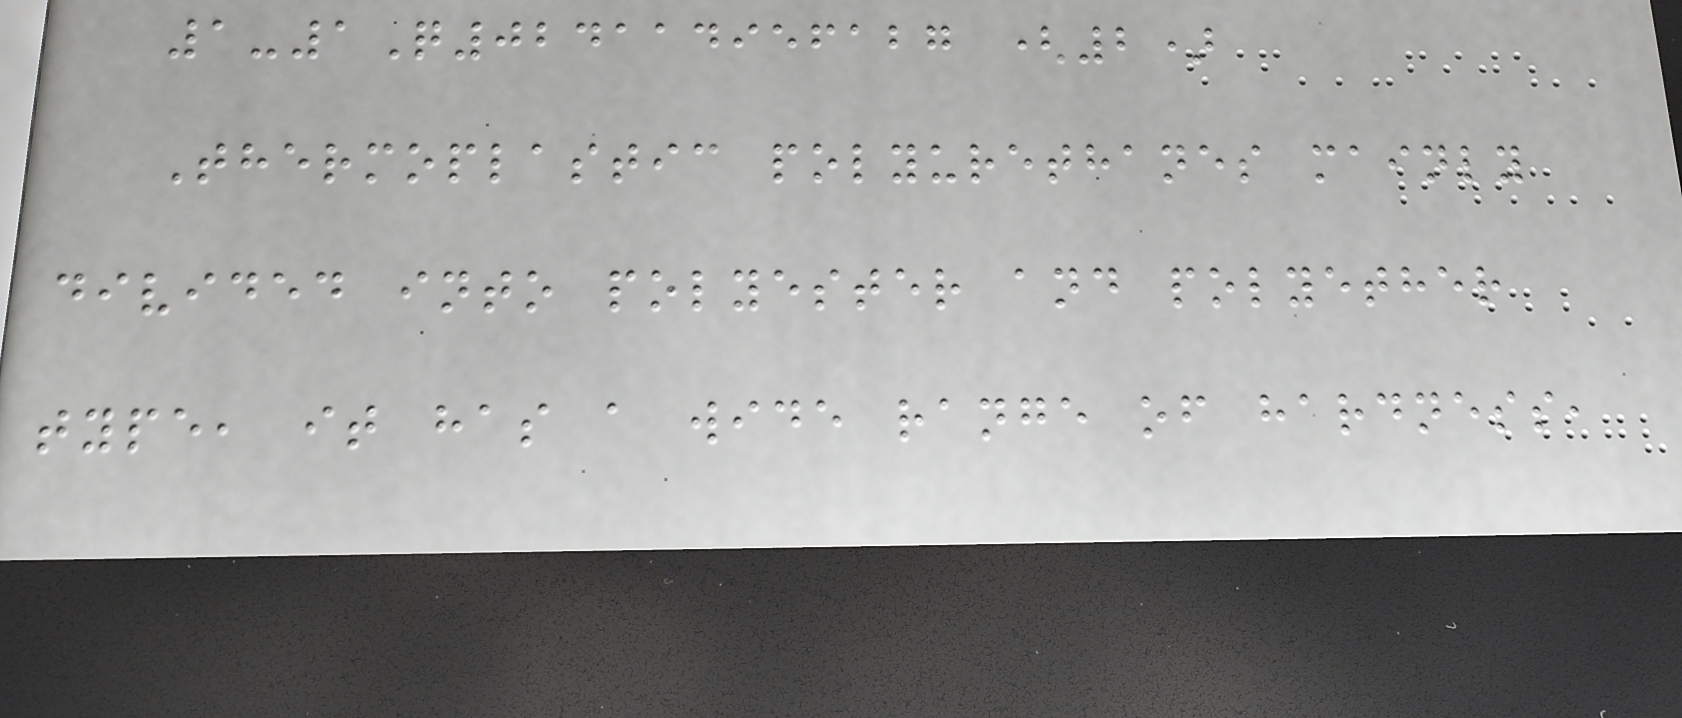1-1Q024114956127 (2)
Thermoplastic polyurethanes mainly
divided into polyester and polyether
type, it has a wide range of hardness,
